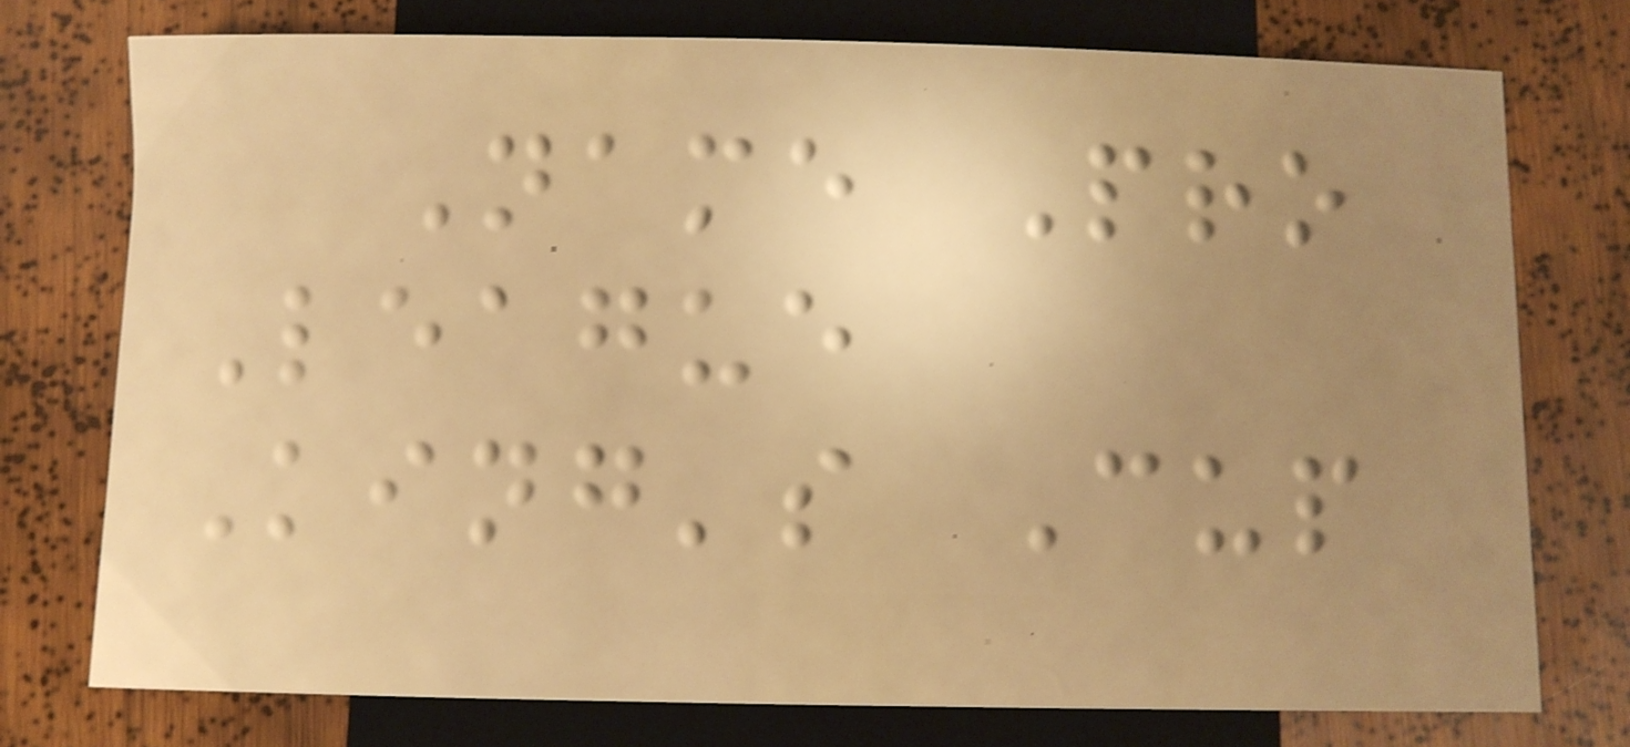Name Pro
League
King's Cup
